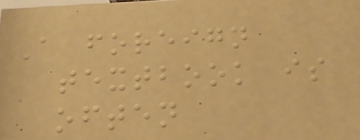A foreign
textbook is
often
